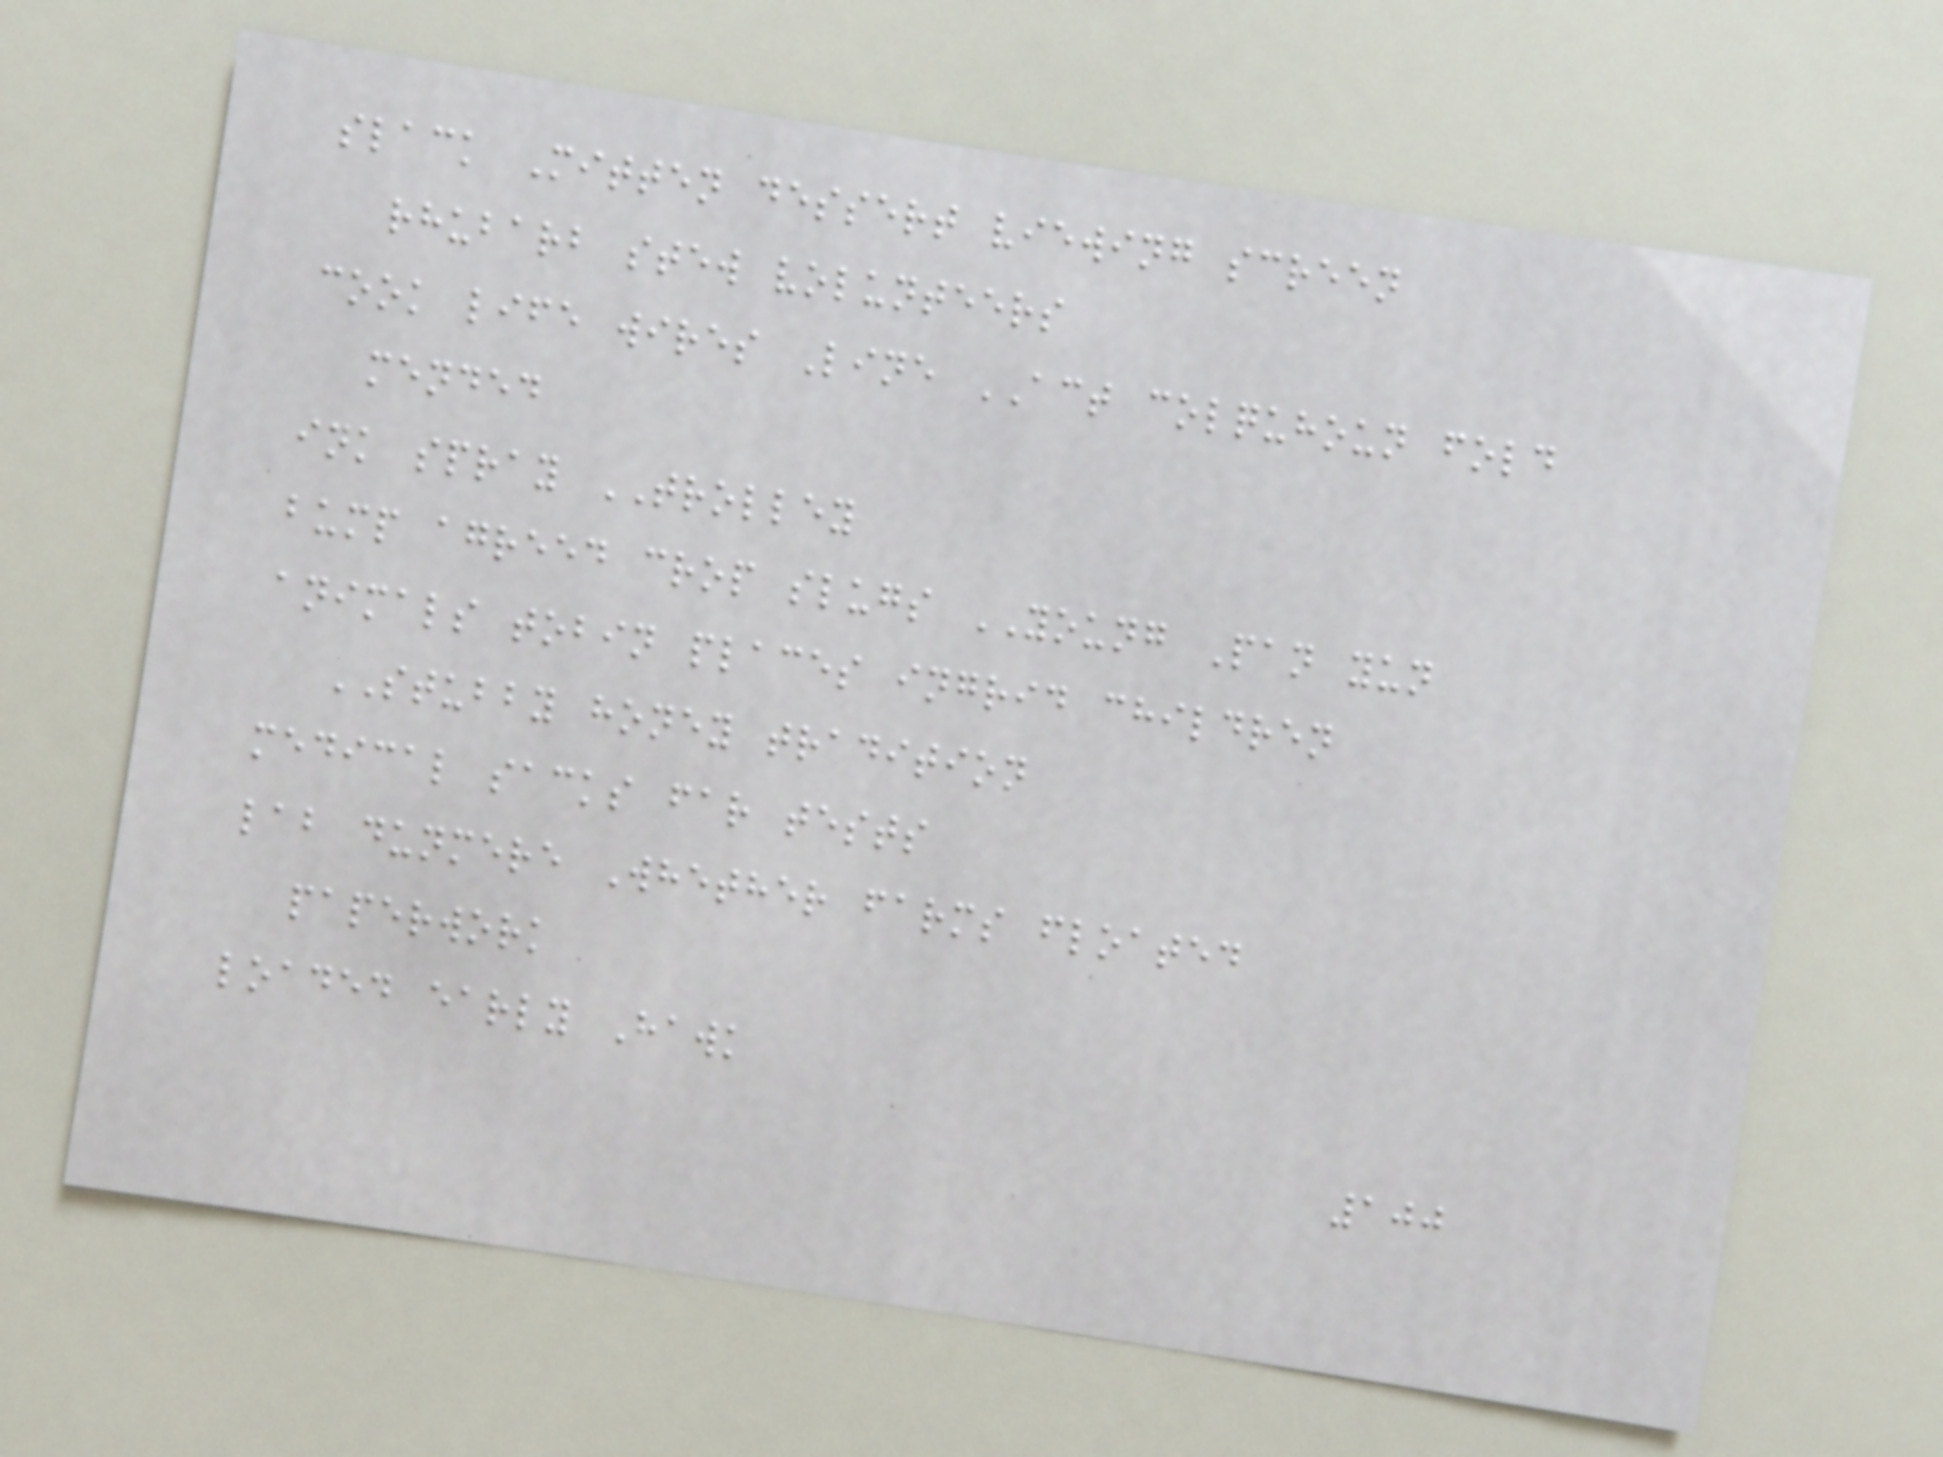slack Mitten dessert viewing screen
rhubarb stew volunteers
cook life wires Line ACT colquhoun fold
mended
ink spray TROLLEY
bump agreed crop slugs YOUNG Pan yun
animals tobin places ingrid children
STUBBY honey tradition
medical sacks far tests
lab dunmere Whether farms floated
paperwork
loaded early Hawk
100
